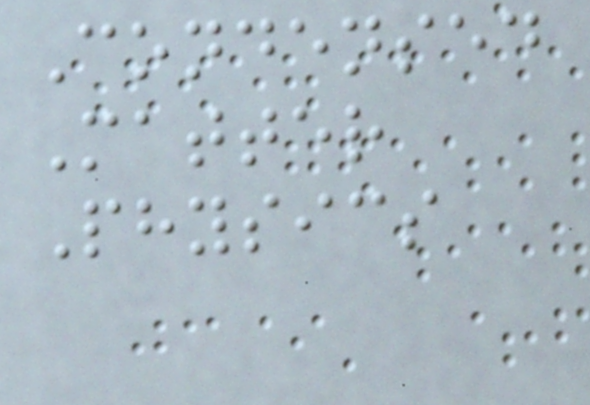Condensed
Matter
Physics
